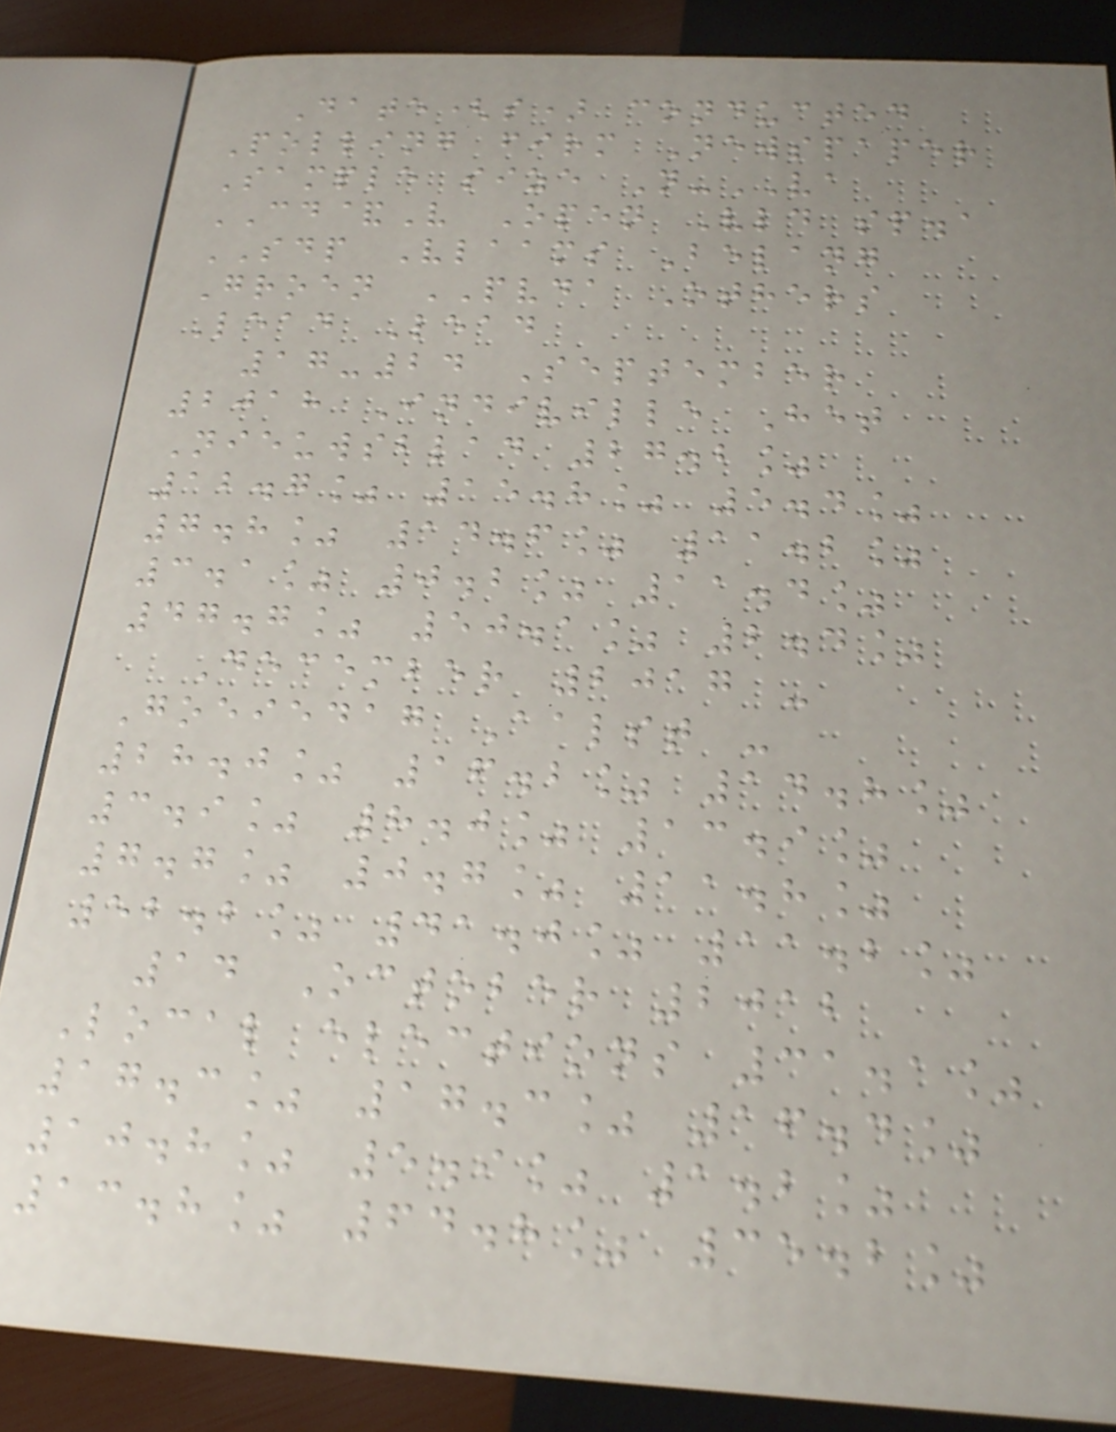Date(s) conducted
Polling firm Newspaper
Sample size N-VA
CD&V Open Vld sp.a
SDP Vlaams Belang
Groen PVDA Others
Lead Lead
17-24 September
2018 Indiville Het
Nieuwsblad 27.2%
12.7% 15.8% 5.4%
7.8% 14.6% 11.2%
3.1% 0.2% 11.4%
47.7% 50.1% 2.4%
December 2017 -
Goeiedag Aalst -
28.0% 16.2% 14.8%
3.9% 8.0% 13.9%
7.7% 0.7% 11.8%
52.2% 41.0% 11.2%
14 October 2012
Local elections 31.1%
17.3% 17.3% 16.4%
10.8% 5.9% 1.2%
13.8% 64.8% 35.2%
